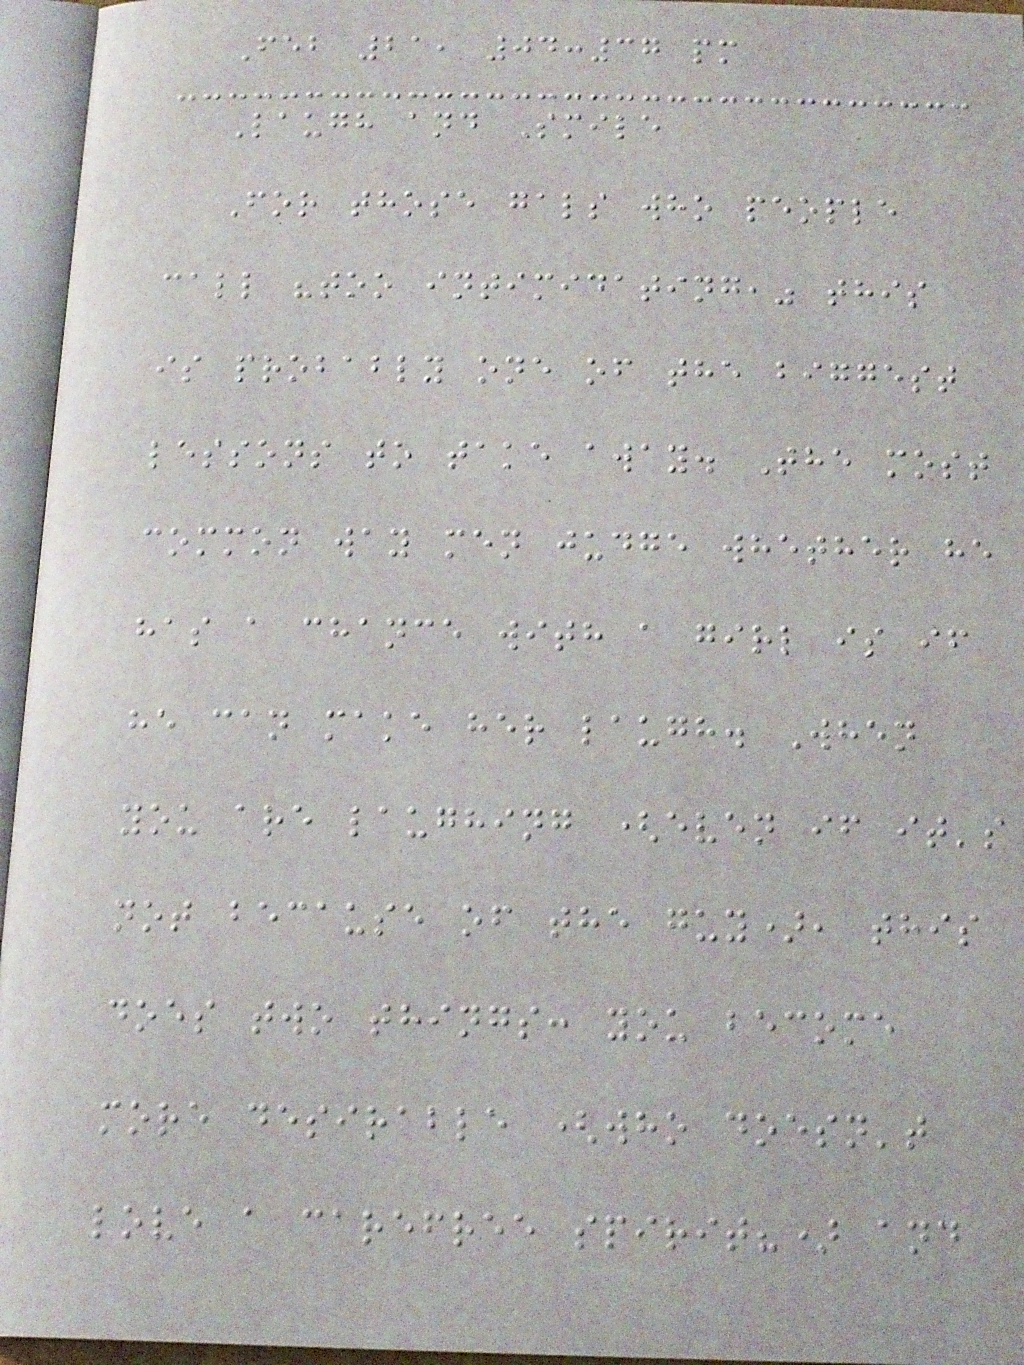Feb 21, 04:37 pm
Laugh and Smile
For those gals who people
call "too intimidating," this
is probably one of the biggest
lessons to take away. The most
common way men judge whether he
has a chance with a girl is if
he can make her laugh. When
you are laughing (even if it's
not because of the guy), this
does two things: you become
more desirable (who doesn't
love a carefree spirit?) and
